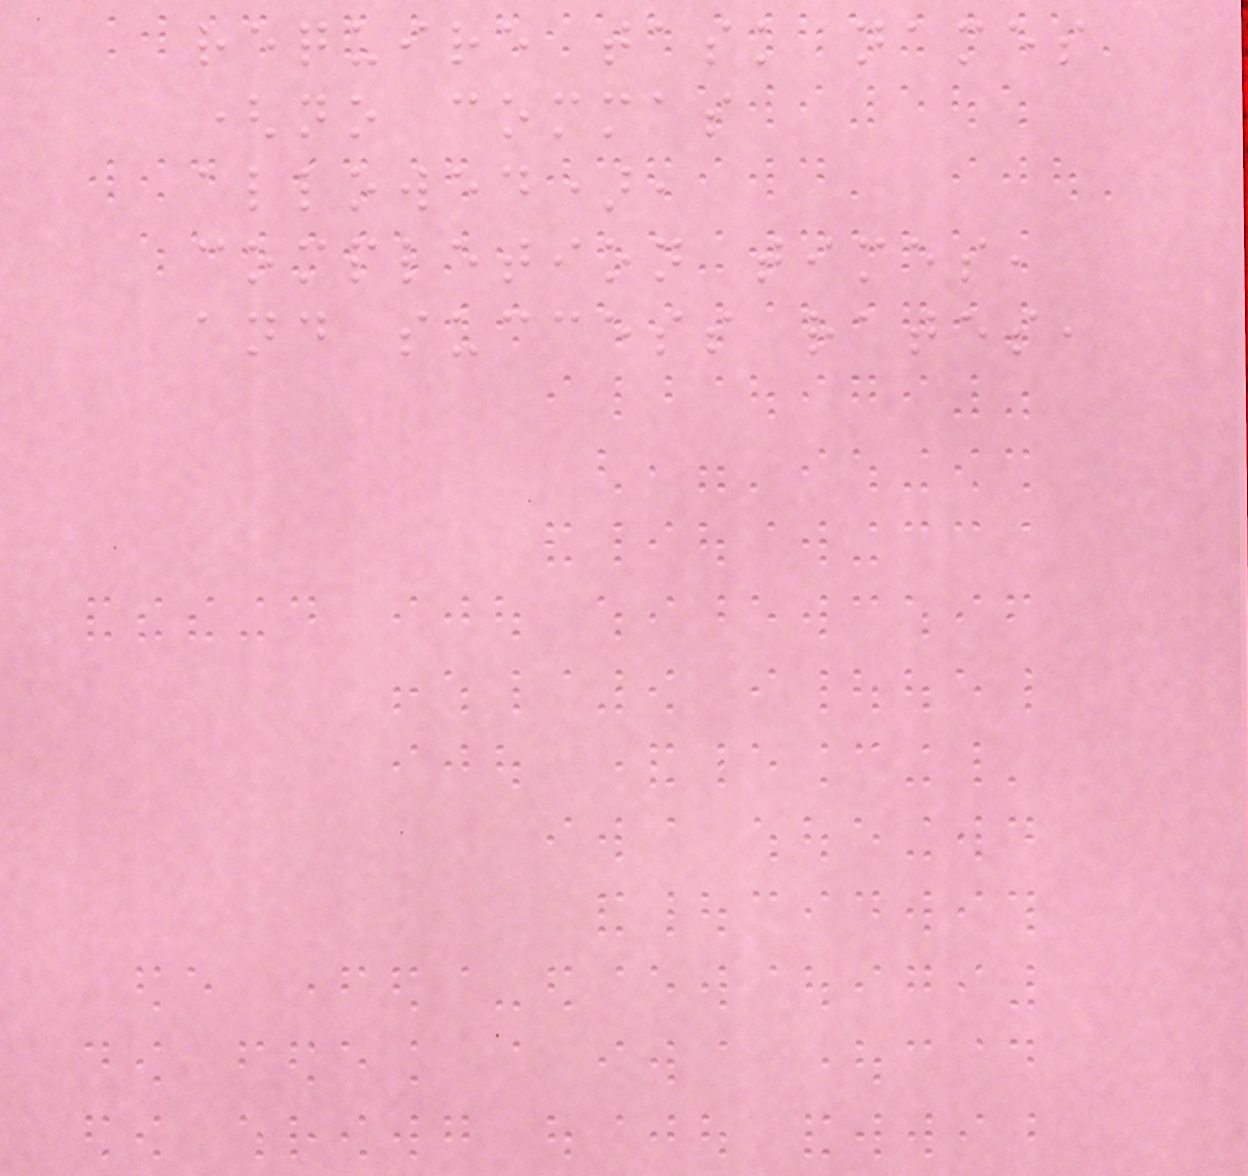require task names
(no commas
allowed),
completion times,
and success rates,
